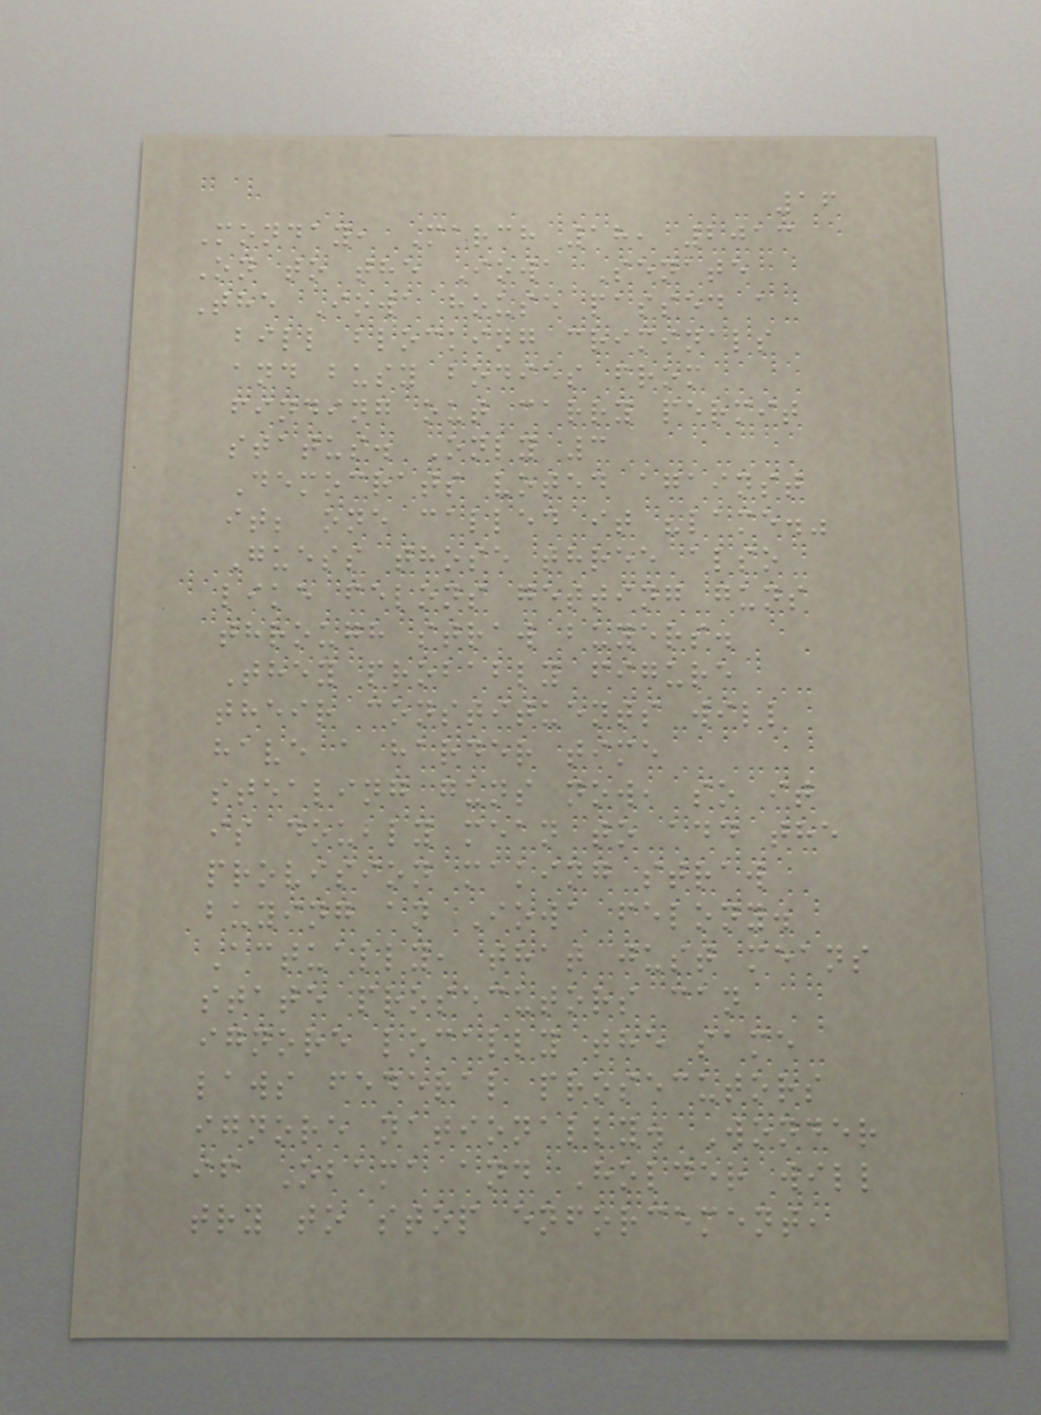16
Monday, March 18, 2013
On to the Iowa Senate
The Iowa house passed a
bill blocking criminals
and busy bodies from
finding out carry permit
status. Only 3
Democrats voted against
it; one called it "lame."
Guess those three also
like felons getting guns
through straw buyers.
They probably figure
their constituents will
have a harder time
stealing guns now, so it
is doubly mean to add the
provision making straw
buying an Iowa felony.
Actually, that just means
state prosecutors can
ignore locally the same
laws federal prosecutors
ignore nationally. Wonder
if Obama and Holder will
try to stop enforcement,
